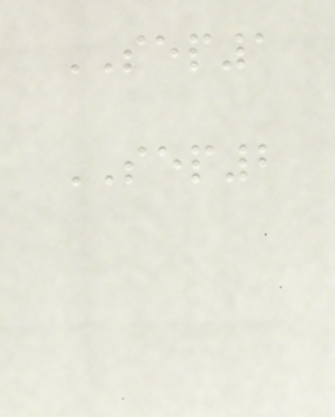SEP1
SEP2
